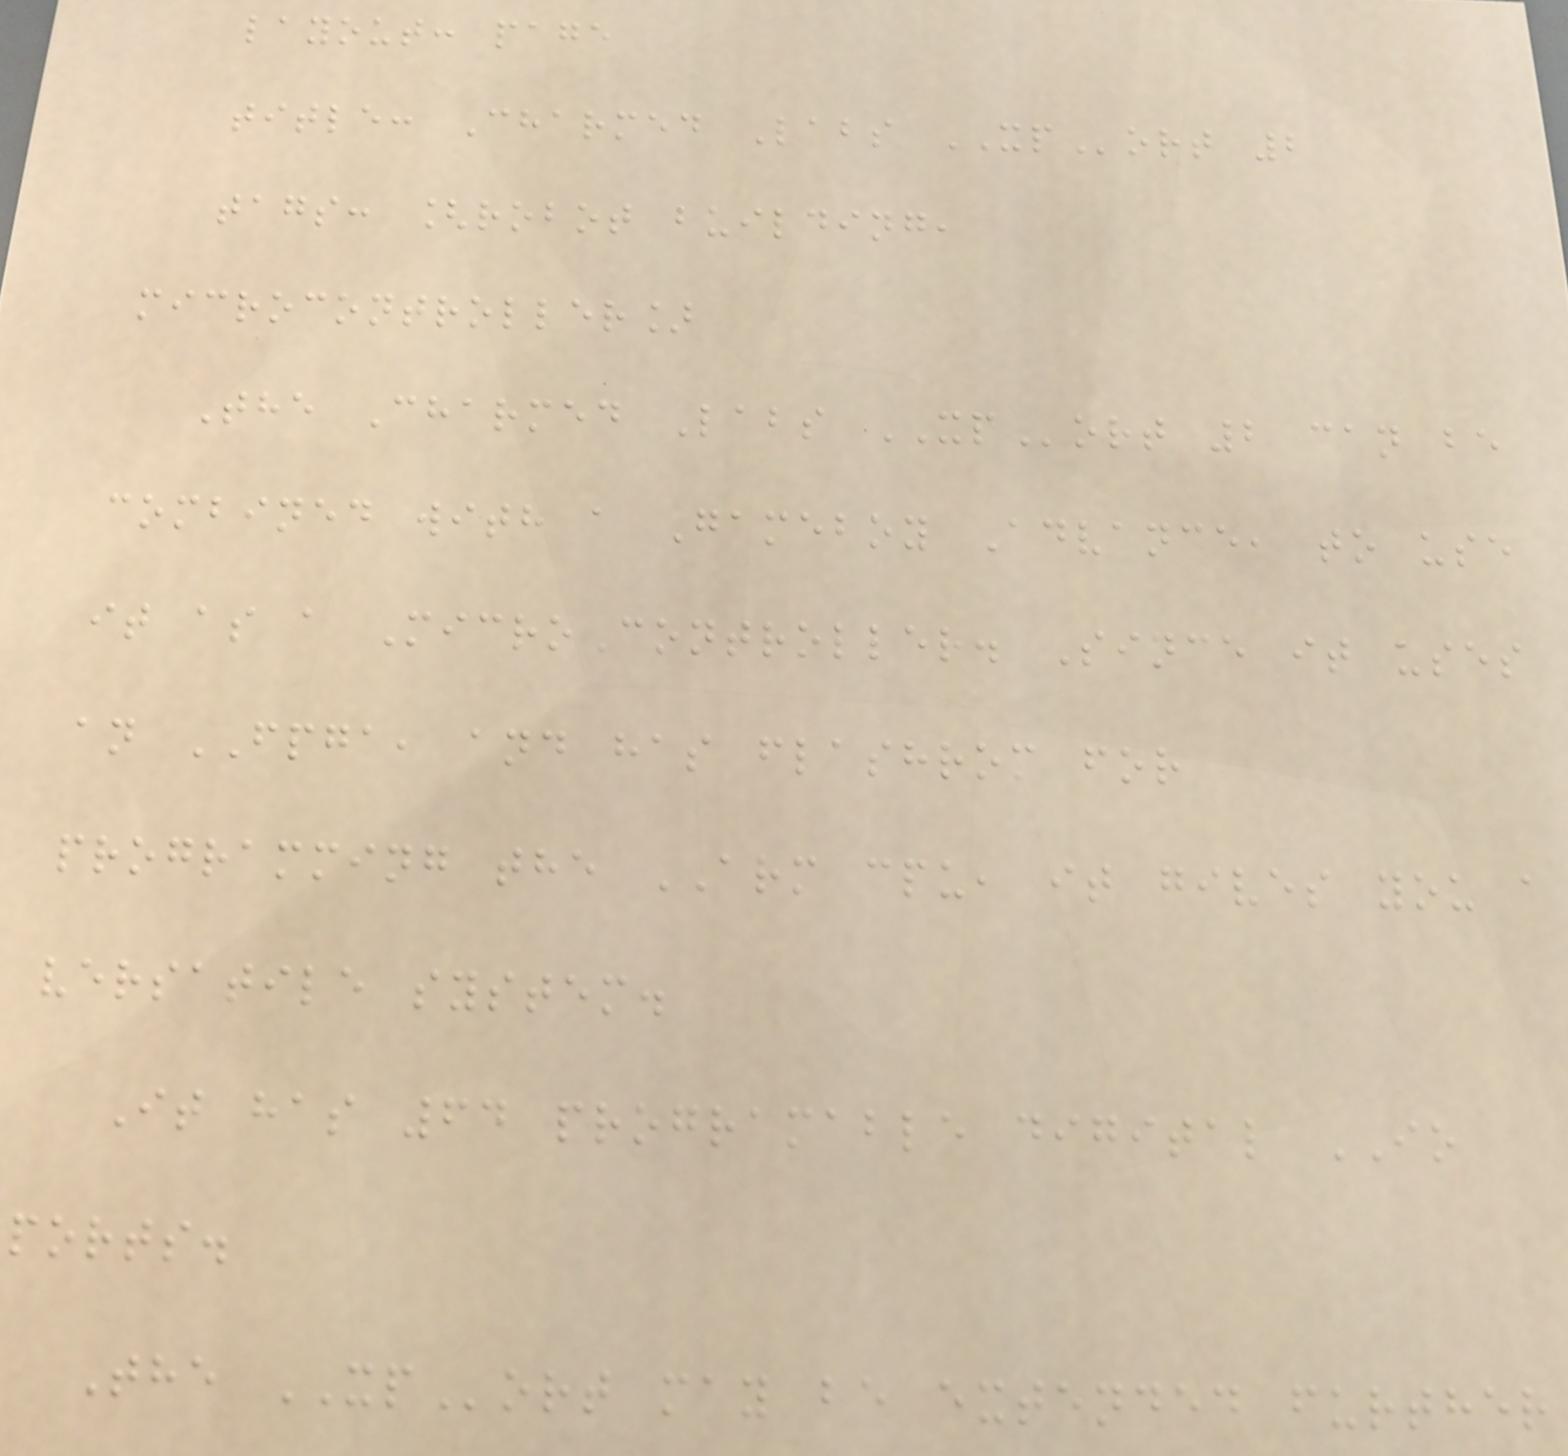layout: page
title: Charmed Labs XPort 2
tags: [robot building,
microcontroller]
The Charmed Labs XPort 2 can be
combined with a Gameboy Advance, to use
it as a MicroController. Since it uses
an FPGA, and has flashrom for
programming the ARM cpu, it gives you a
versatile system.
It has 64 programable digital IO
ports.
The XPort may be extended further
